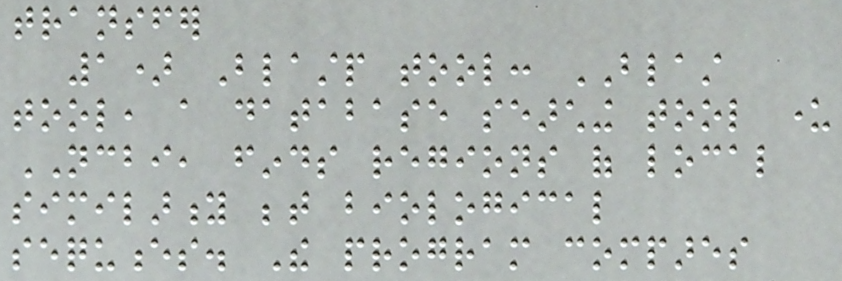transfer
1) Blastp tool: BLAST
tool, a database searching tool under
NCBI, finds regions of local
similarity between biological
sequences. The program compares
